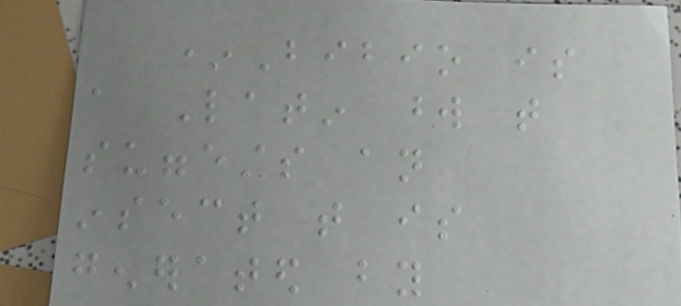*Bibio is
a Latin word that
suggests an
insect that is
generated by
